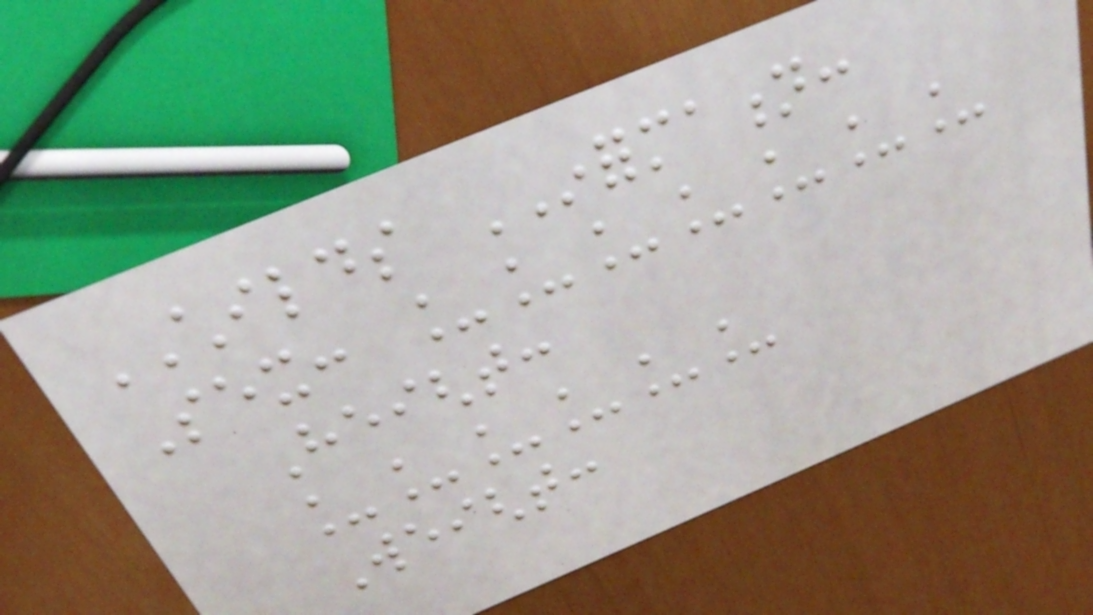CHILDS INFORMATION:
Sex: _______
Height:
______
Weight:
